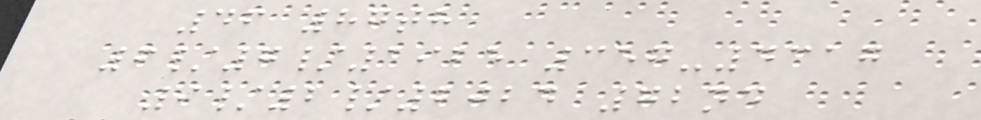46 87th
6/7/1925 357-4317
9/2/2024 72nd
